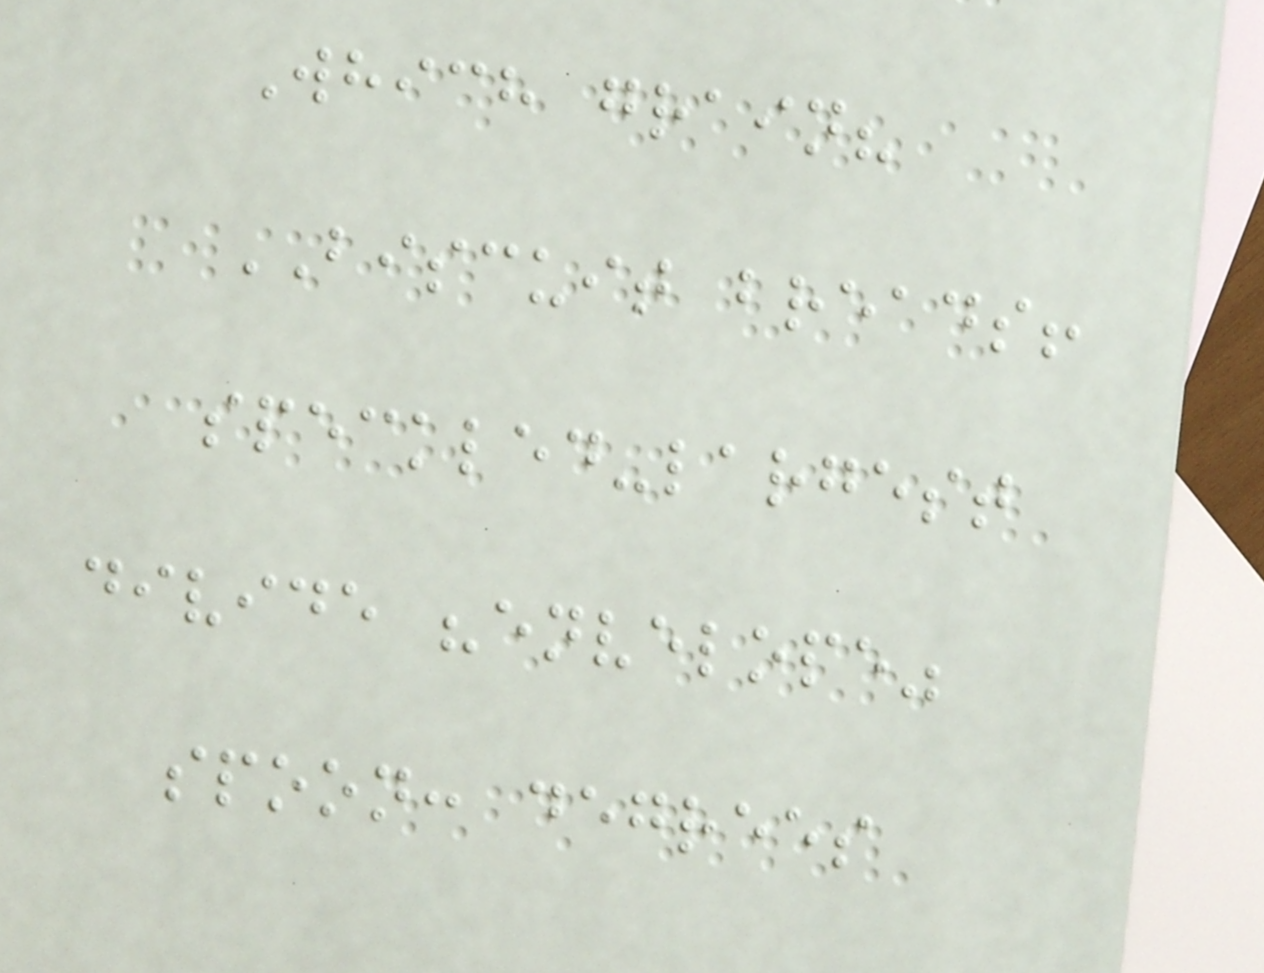Which grain?
BISCUIT breads!
speckled-largest
divide "envelope"
spoon: degrees
